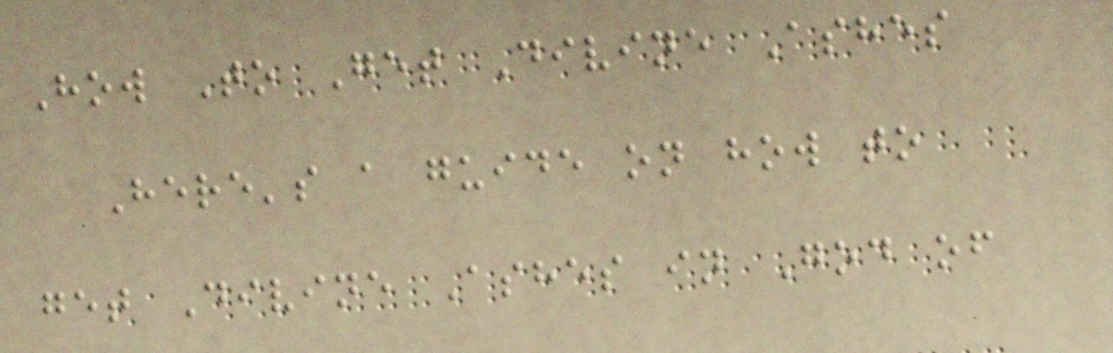How To Get Divine Ashes
Here's a guide on how to
get Divine Ashes in God of
